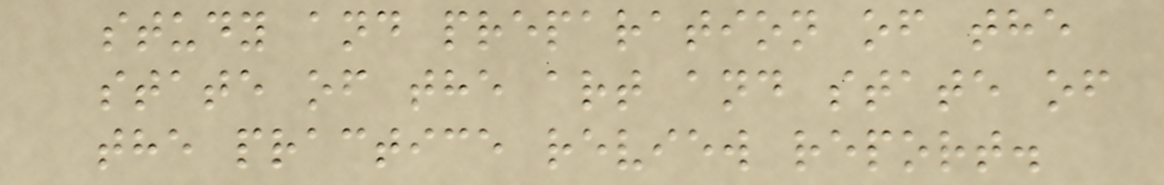study and preparation of the
state of the art and state of
the practice review report.
